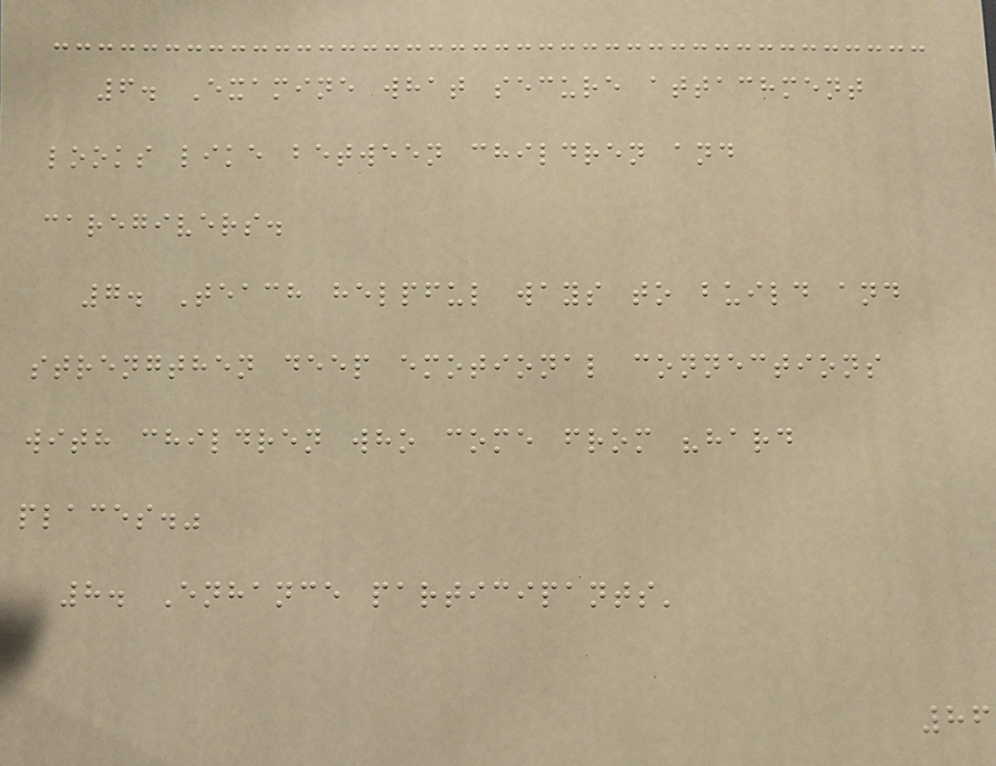6. Examine what secure attachment
looks like between children and
caregivers.
7. Teach helpful ways to build and
strengthen deep emotional connections
with children who come from "hard
places."
8. Enhance participants'
86
